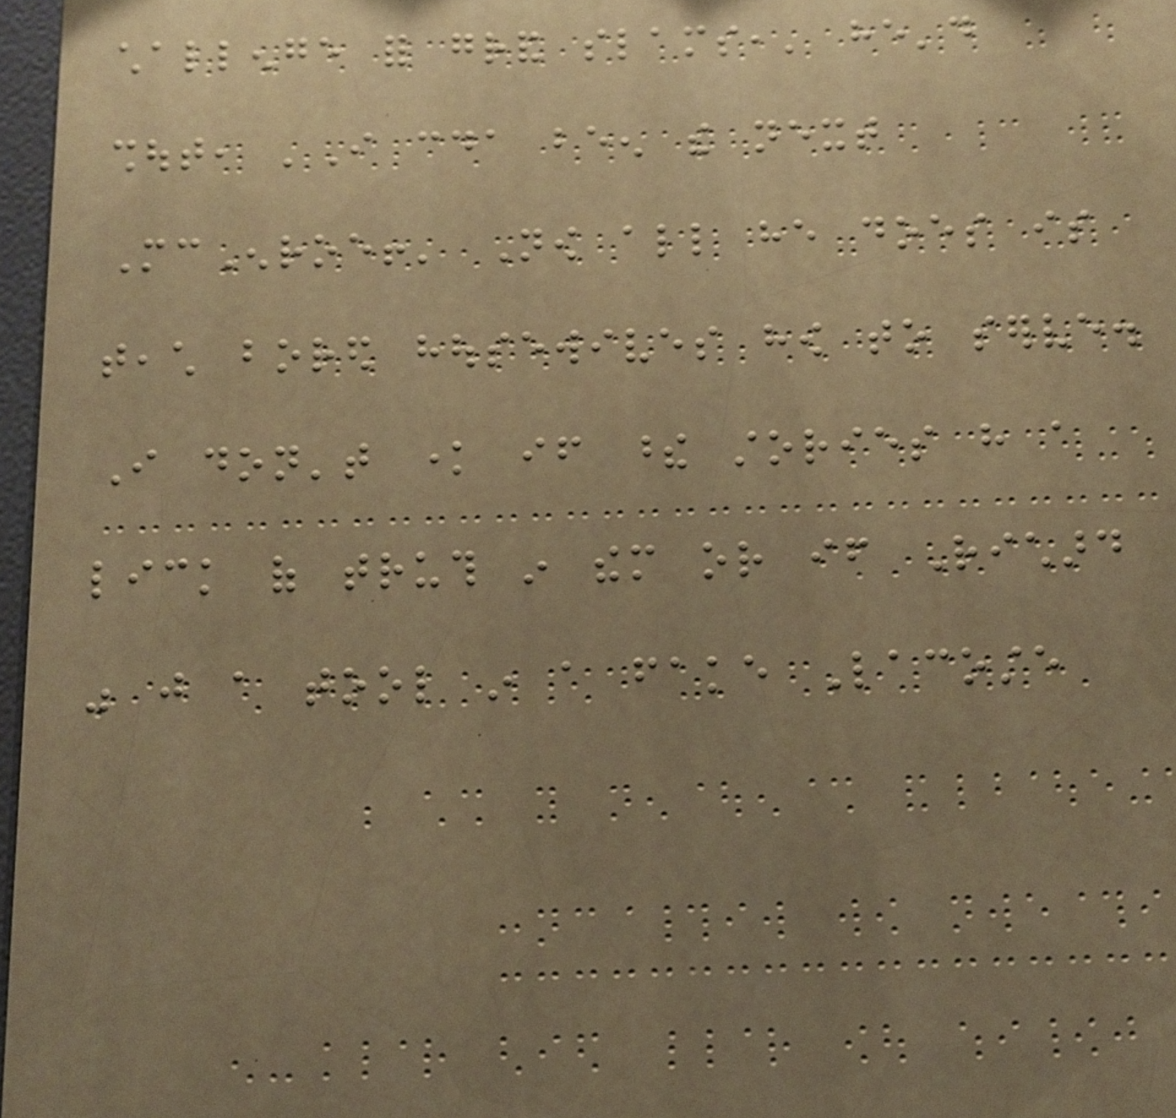challenge for grand slams,' he'd
shout, 'I coulda been the next
McEnroe!' Now all he does is
teach bored housewives how to serve.
I don't know if these stories have a
lick of truth in them or if Richard
was just a tool in a fake Lacoste
